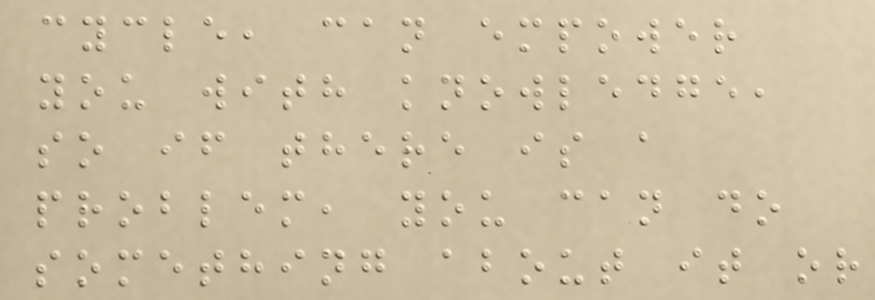cycle, can empower
you with knowledge,
so if there is a
problem, you can do
something about it or
